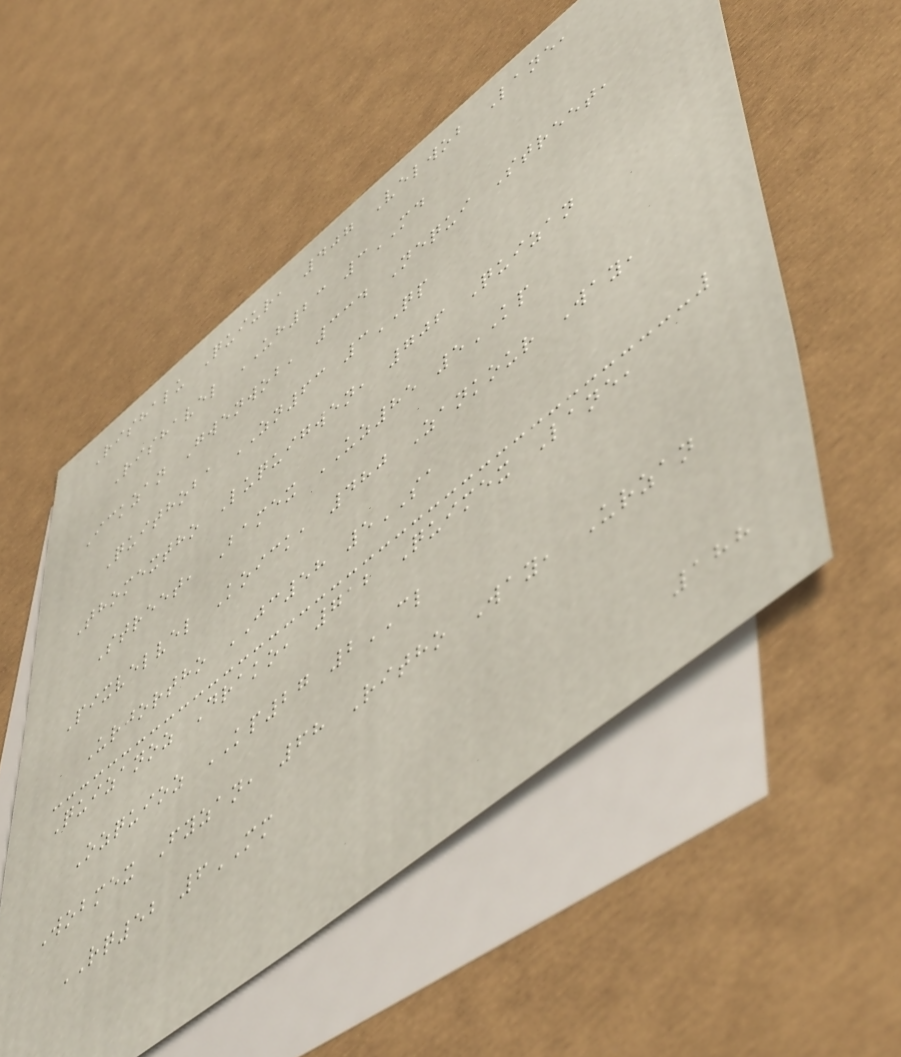Rishalu Quiur, 407 Velwob Lane,
Rishavel UH23 3MD
Ickzan Gwenwob, 334 Nequi Street,
Quithoba ZN63 3QP
Thomextho Luquigwen, 706 Quizan
Street, Bamex UZ85 5KP
Pixvelvel Koick, 480 Zankour Way,
Urjortho JC58 5SA
Quizanoz Drako, 712 Quimex Lane,
Ozquioz KP27 2CL
Wobmex Fyzan, 68 Ritho Way, Urzan
RQ52 6MM
188
